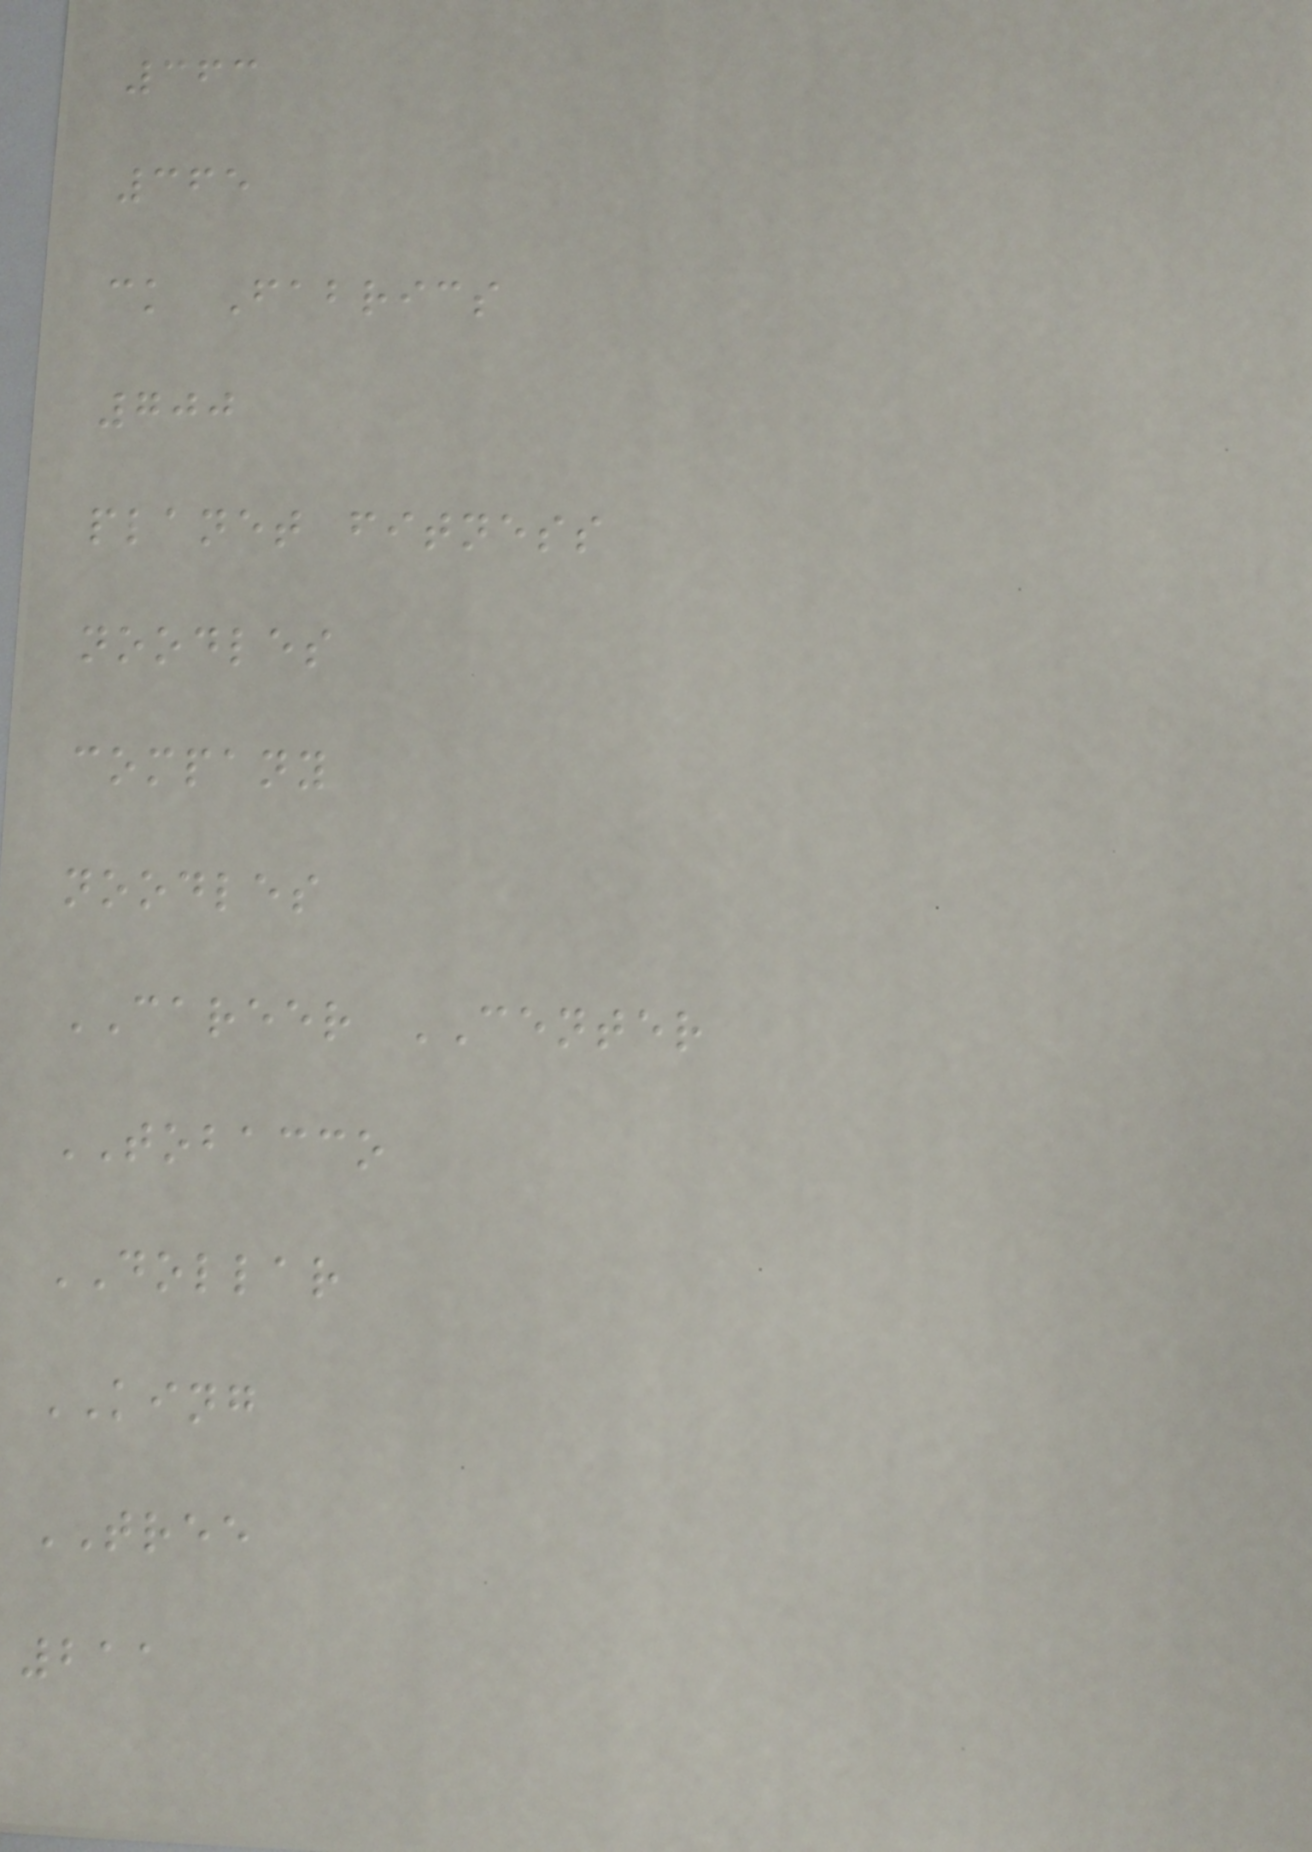363
365
ck Fabrics
700
planet fitness
noodles
company
noodles
CAREER CENTER
TOBACCO
DOLLAR
KING
TREE
211
